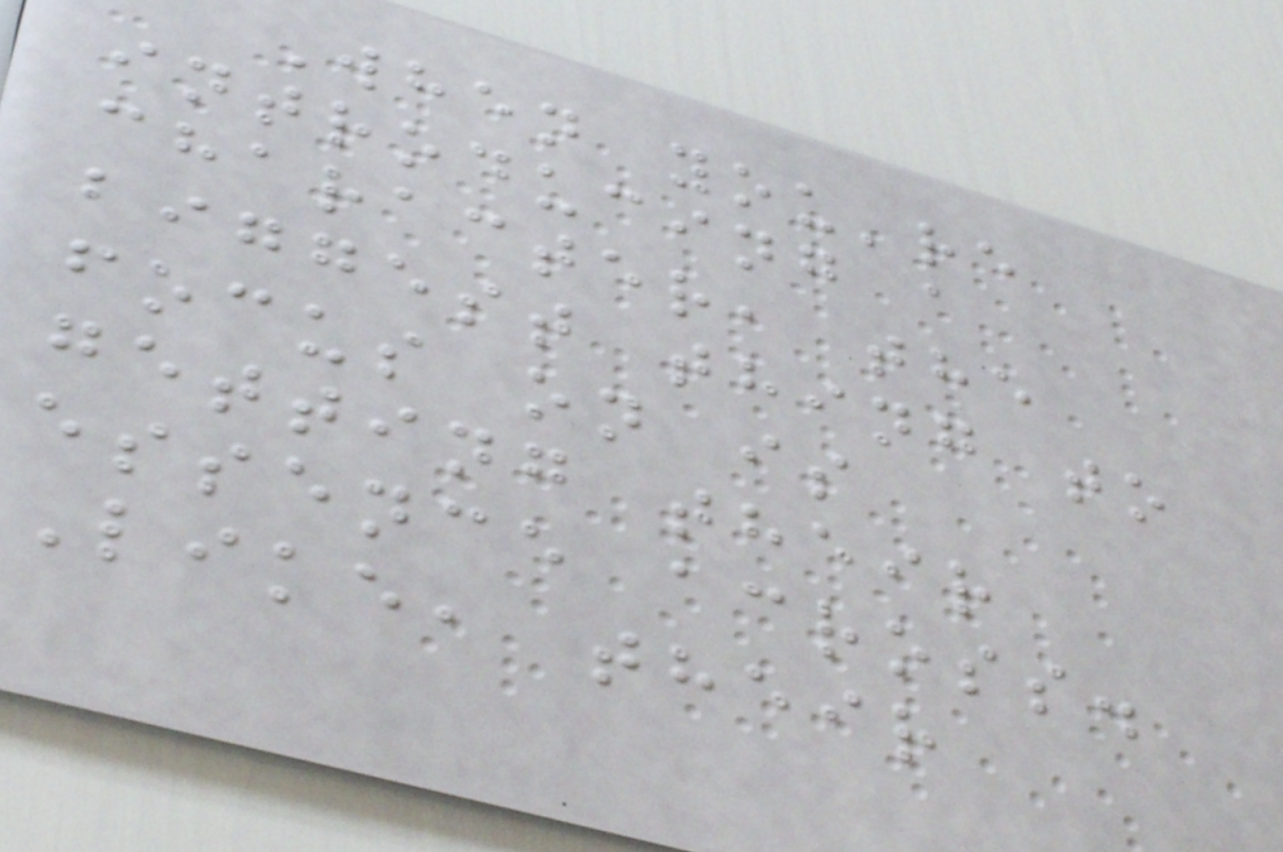When you're
introducing a
character, the
biggest thing to
focus on is
getting their
essence across.
Like, their
